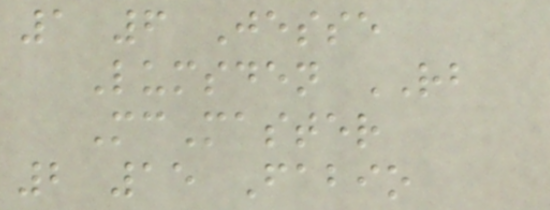1 6 Jesse
Lumsden RB
McMaster
2 15 Fabio
